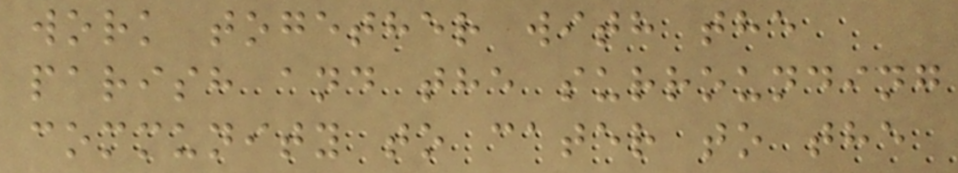work together with the
parish and the surrounding
community to cater to the
